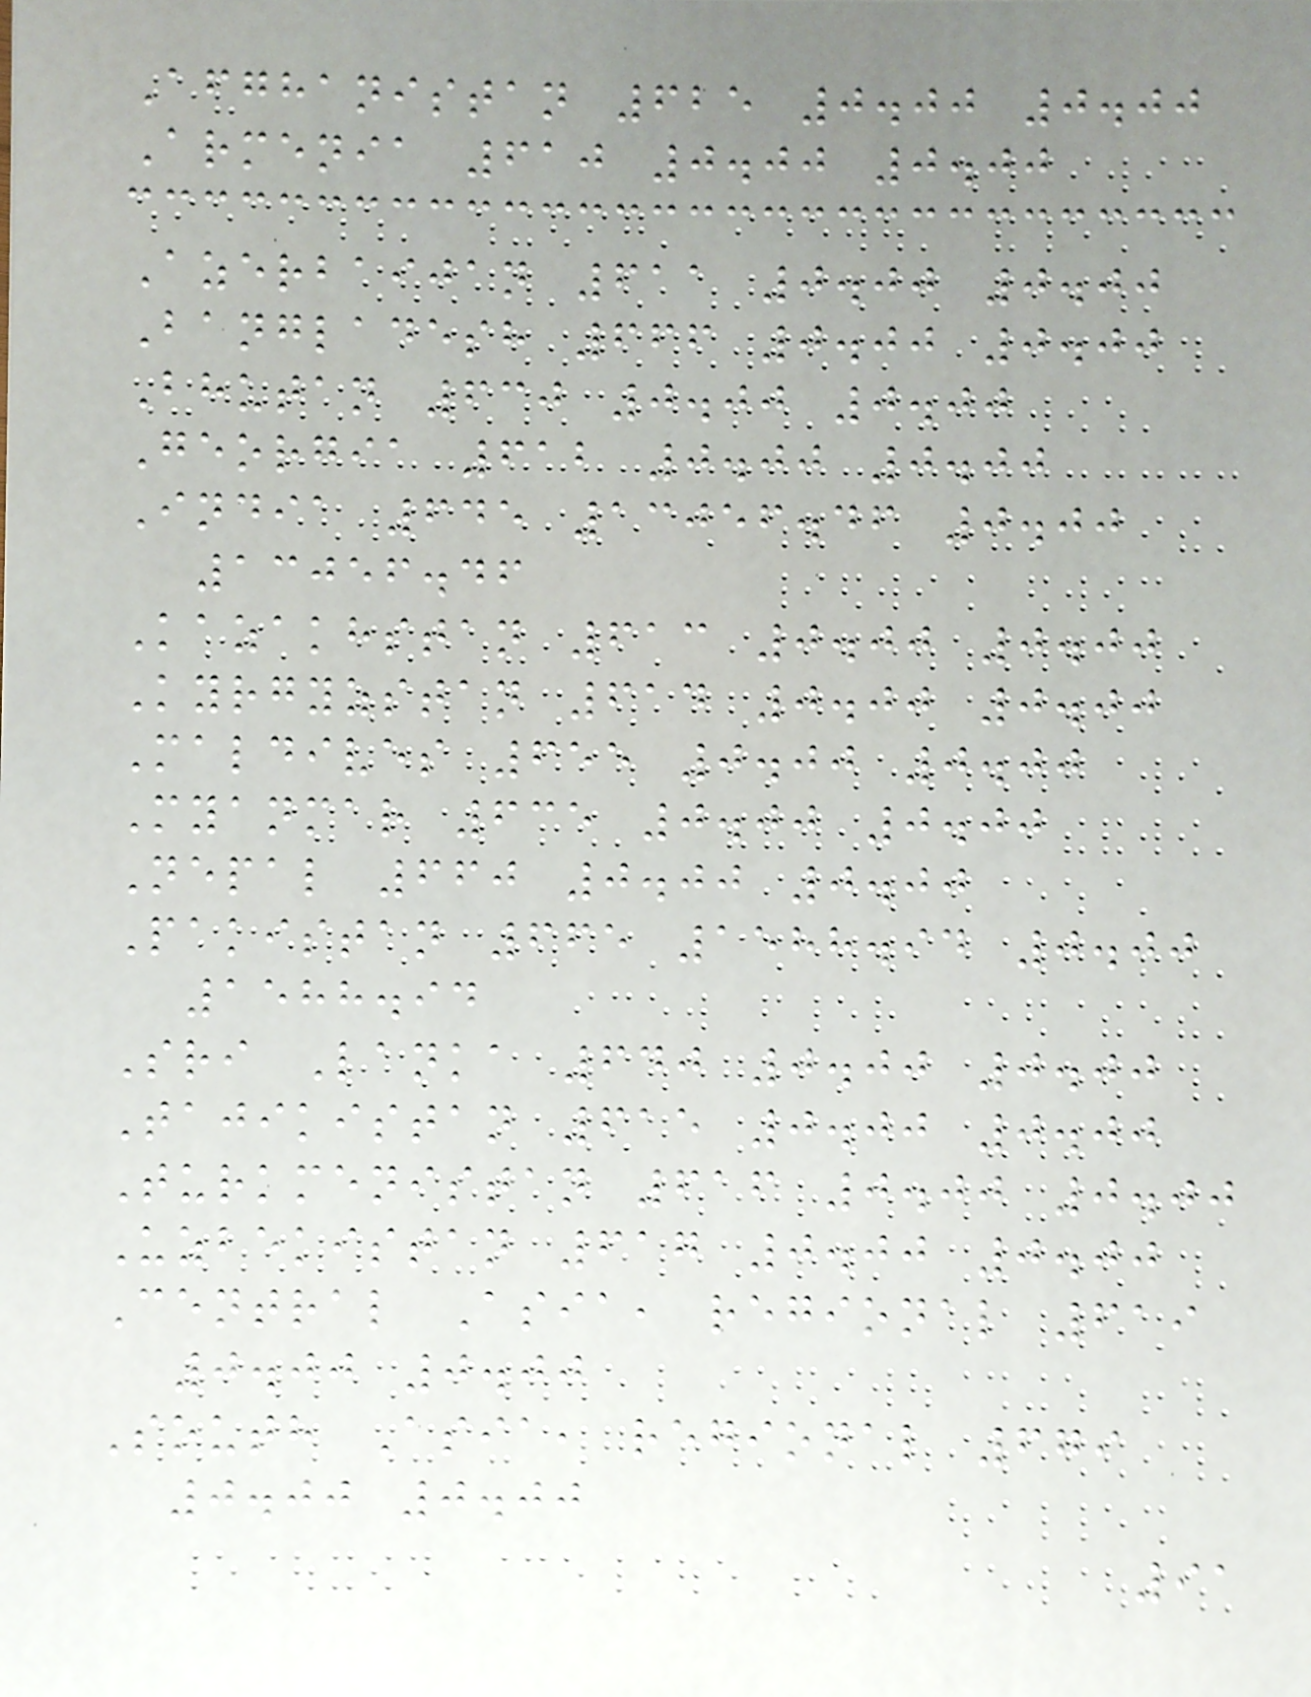Afghanistan 625 0.00 0.00
Armenia 610 0.00 0.00
Azerbaijan 611 0.00 0.00
Bangladesh 666 0.00 0.00
Bhutan 630 0.00 0.00
Georgia 612 0.00 0.00
India 645 13056.46 0.00
13056.46
Kazakhstan 613 0.00 0.00
Kyrgyzstan 614 0.00 0.00
Maldives 655 0.00 0.00
Myanmar 635 0.00 0.00
Nepal 660 0.00 0.00
Pakistan 665 1588.94 0.00
1588.94
Sri Lanka 640 0.00 0.00
Tajikistan 615 0.00 0.00
Turkmenistan 616 0.00 0.00
Uzbekistan 617 0.00 0.00
Central Asia, regional 619
0.00 0.00
South Asia, regional 679
0.00 0.00
91
